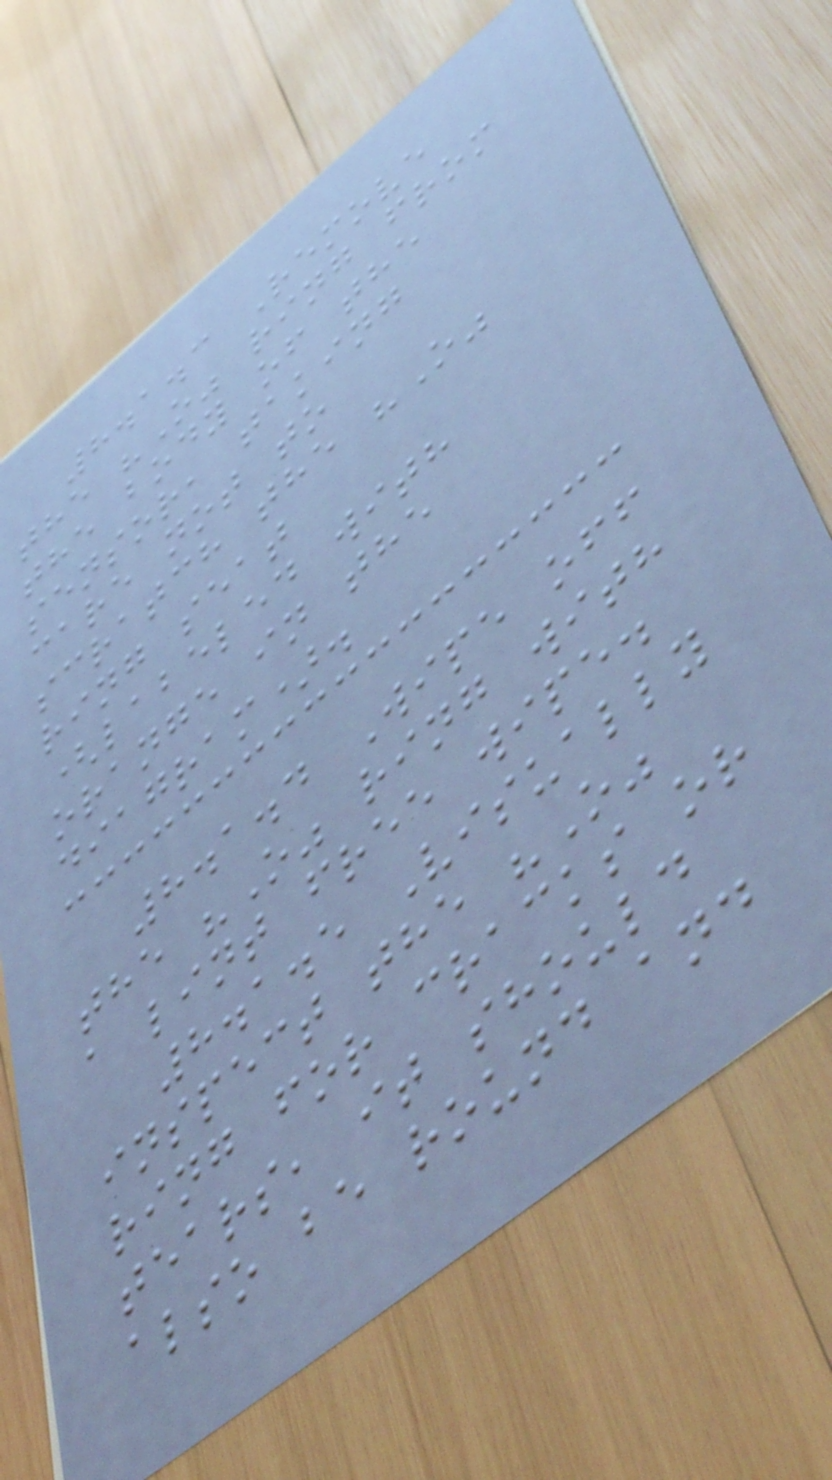8.1.3 Remove
the "O" ring from
the body of the
sensor, taking
care not to
scratch the "O"
ring seat
(labeled with
orange in the
diagram).
8.1.4 Wipe off
the "O" ring with
a lint free wipe.
8.1.5 Visually
inspect the "O"
ring for cracks or
tears, it should
also be round and
